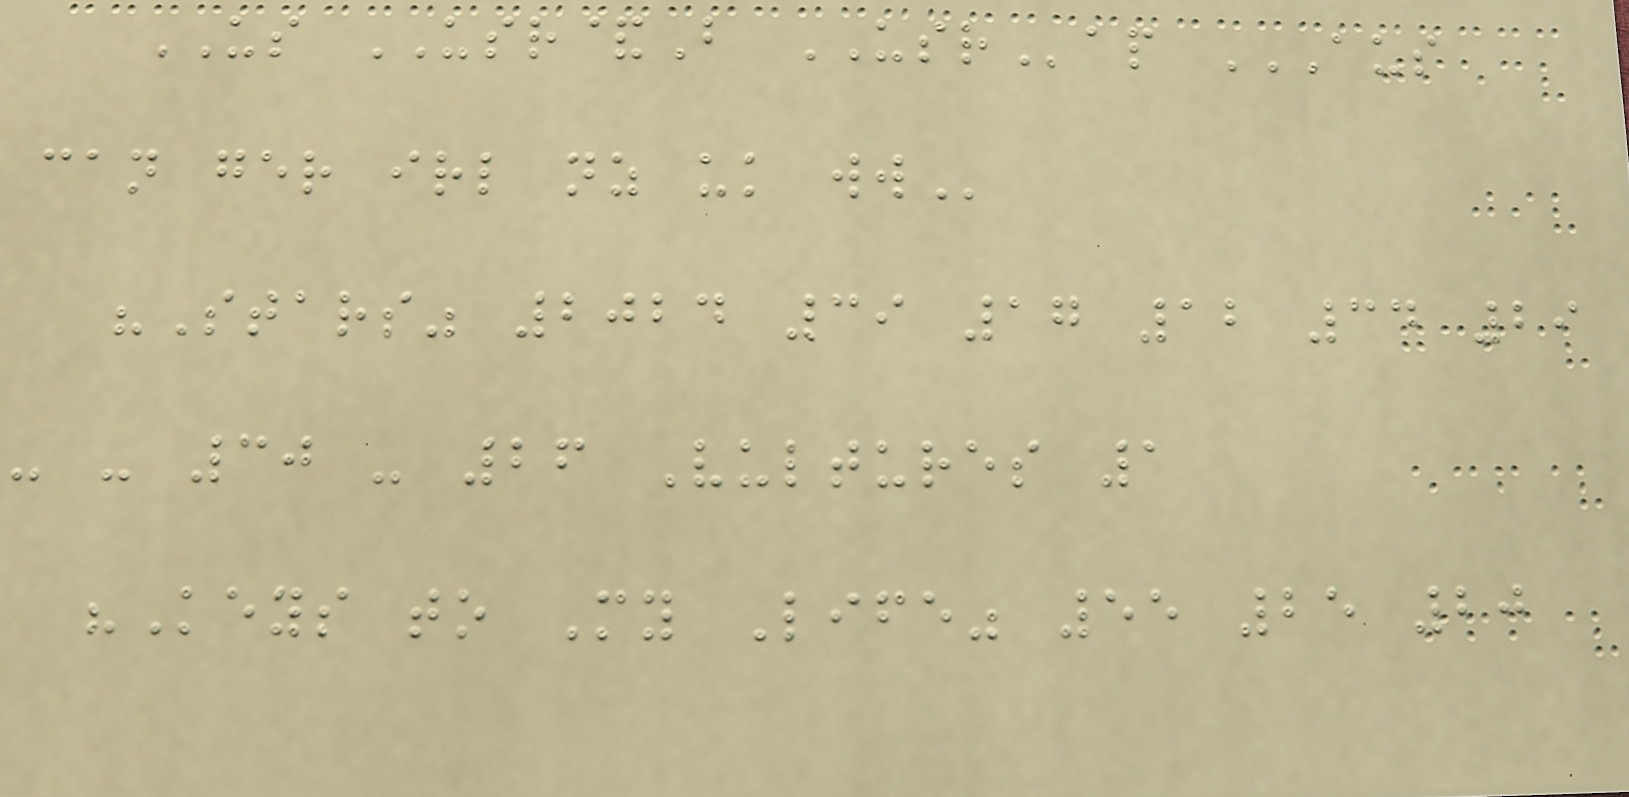US USR&B USRap AUS
CAN GER IRL NZ UK WW
"Stars" 2024 39 17 12 34 29
- - 30 - 26 Vultures 1
"Keys to My Life" 55 25 20
